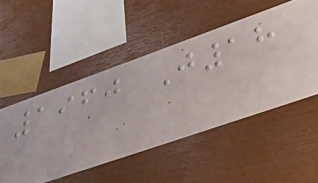1960 J18
